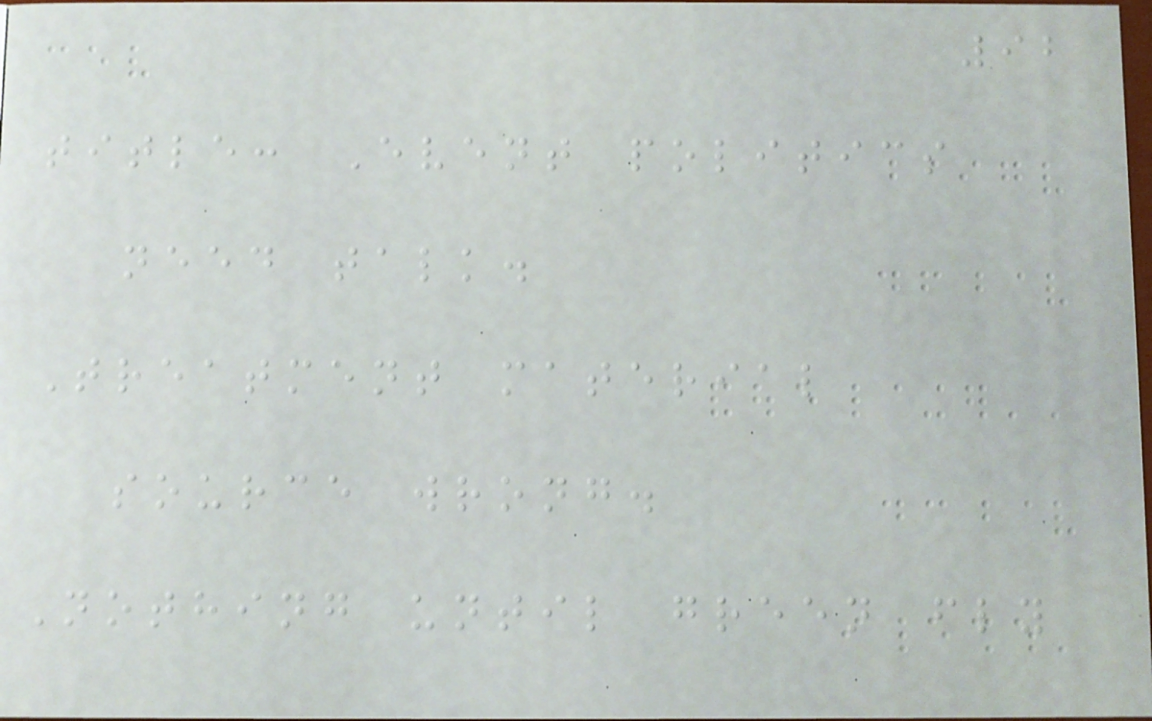92
title: Event politics
need talk.
Treatment material
source wrong.
Nothing until green fly
